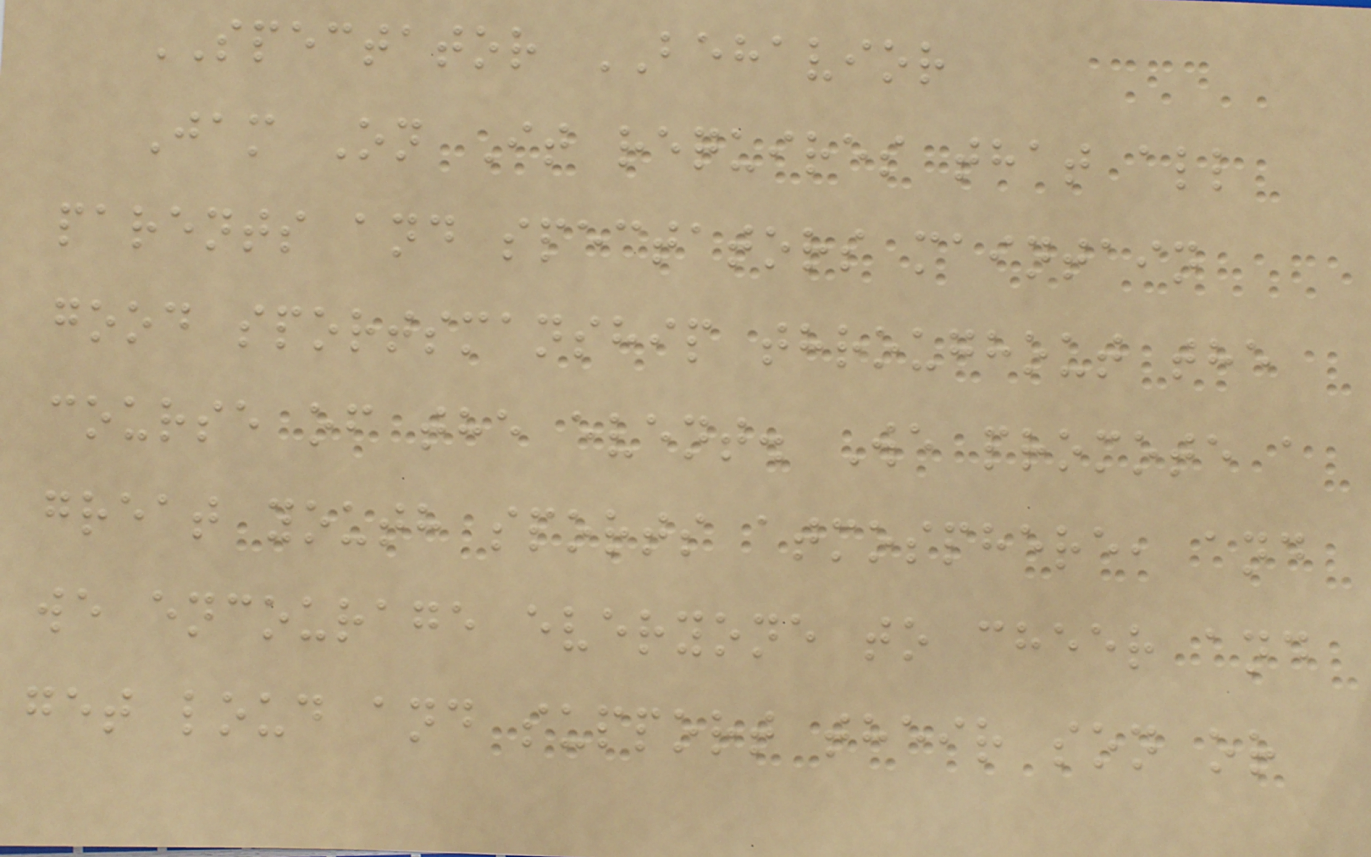SPECTATOR BEHAVIOR
Jam On It requires that all
parents and spectators maintain
good sportsmanship throughout the
course of the event. We promote a
great youth sports atmosphere, and
we encourage everyone to cheer and
get loud and support their son or
